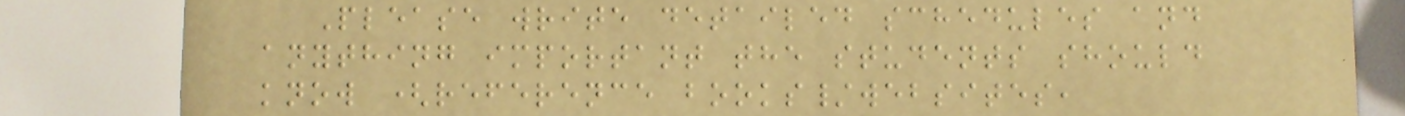Please write detailed schedules and
anything important the students should
know (reference books/websites,
